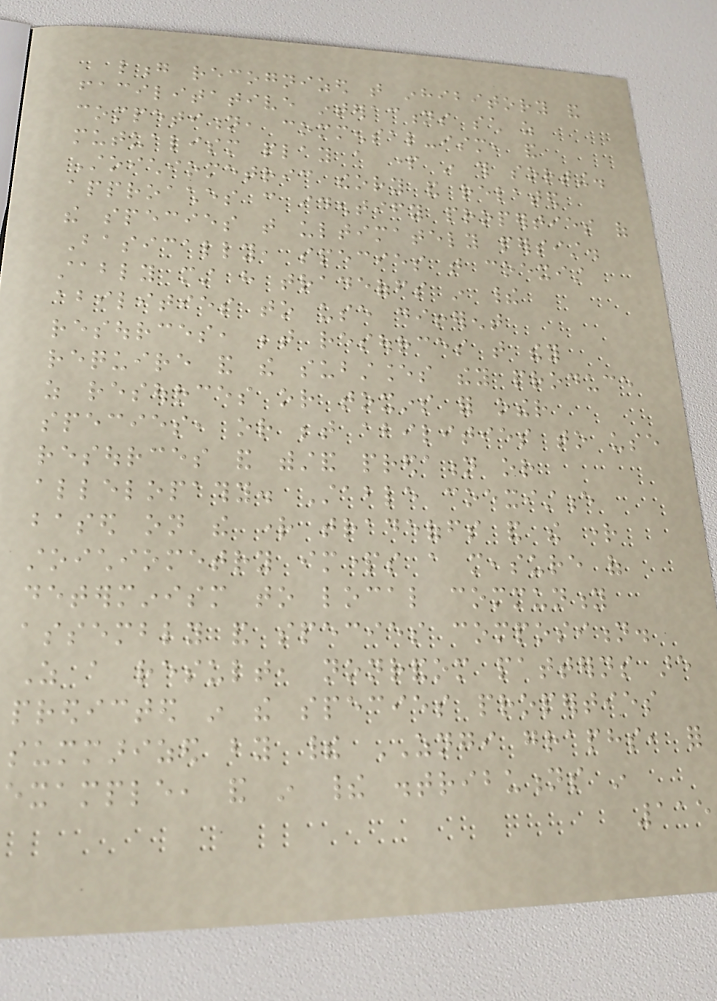long recognized that inhibitory and
facilitative interactions such as
competition, commensal-ism, and
mutualism play a part in this sorting.
Stoichiometric theory and related
approaches can identify properties of
the species that ultimately persist.
Basically, species that coexist
stably must have tradeoffs in their
abilities to use different
resources, between resources that they
require and the substances they produce
as resources or toxins for other
species, or between abilities to use
resources and withstand predation or
allelopathy. Stable coexistence
based on the right tradeoffs and the right
stoichiometry imparts a measure of
determinism to local community
assembly and species composition.
As a result, nonrandom patterns are
predicted in the species properties
summarized by their ZNGI graphs, for
example, and in their distributions in
115
